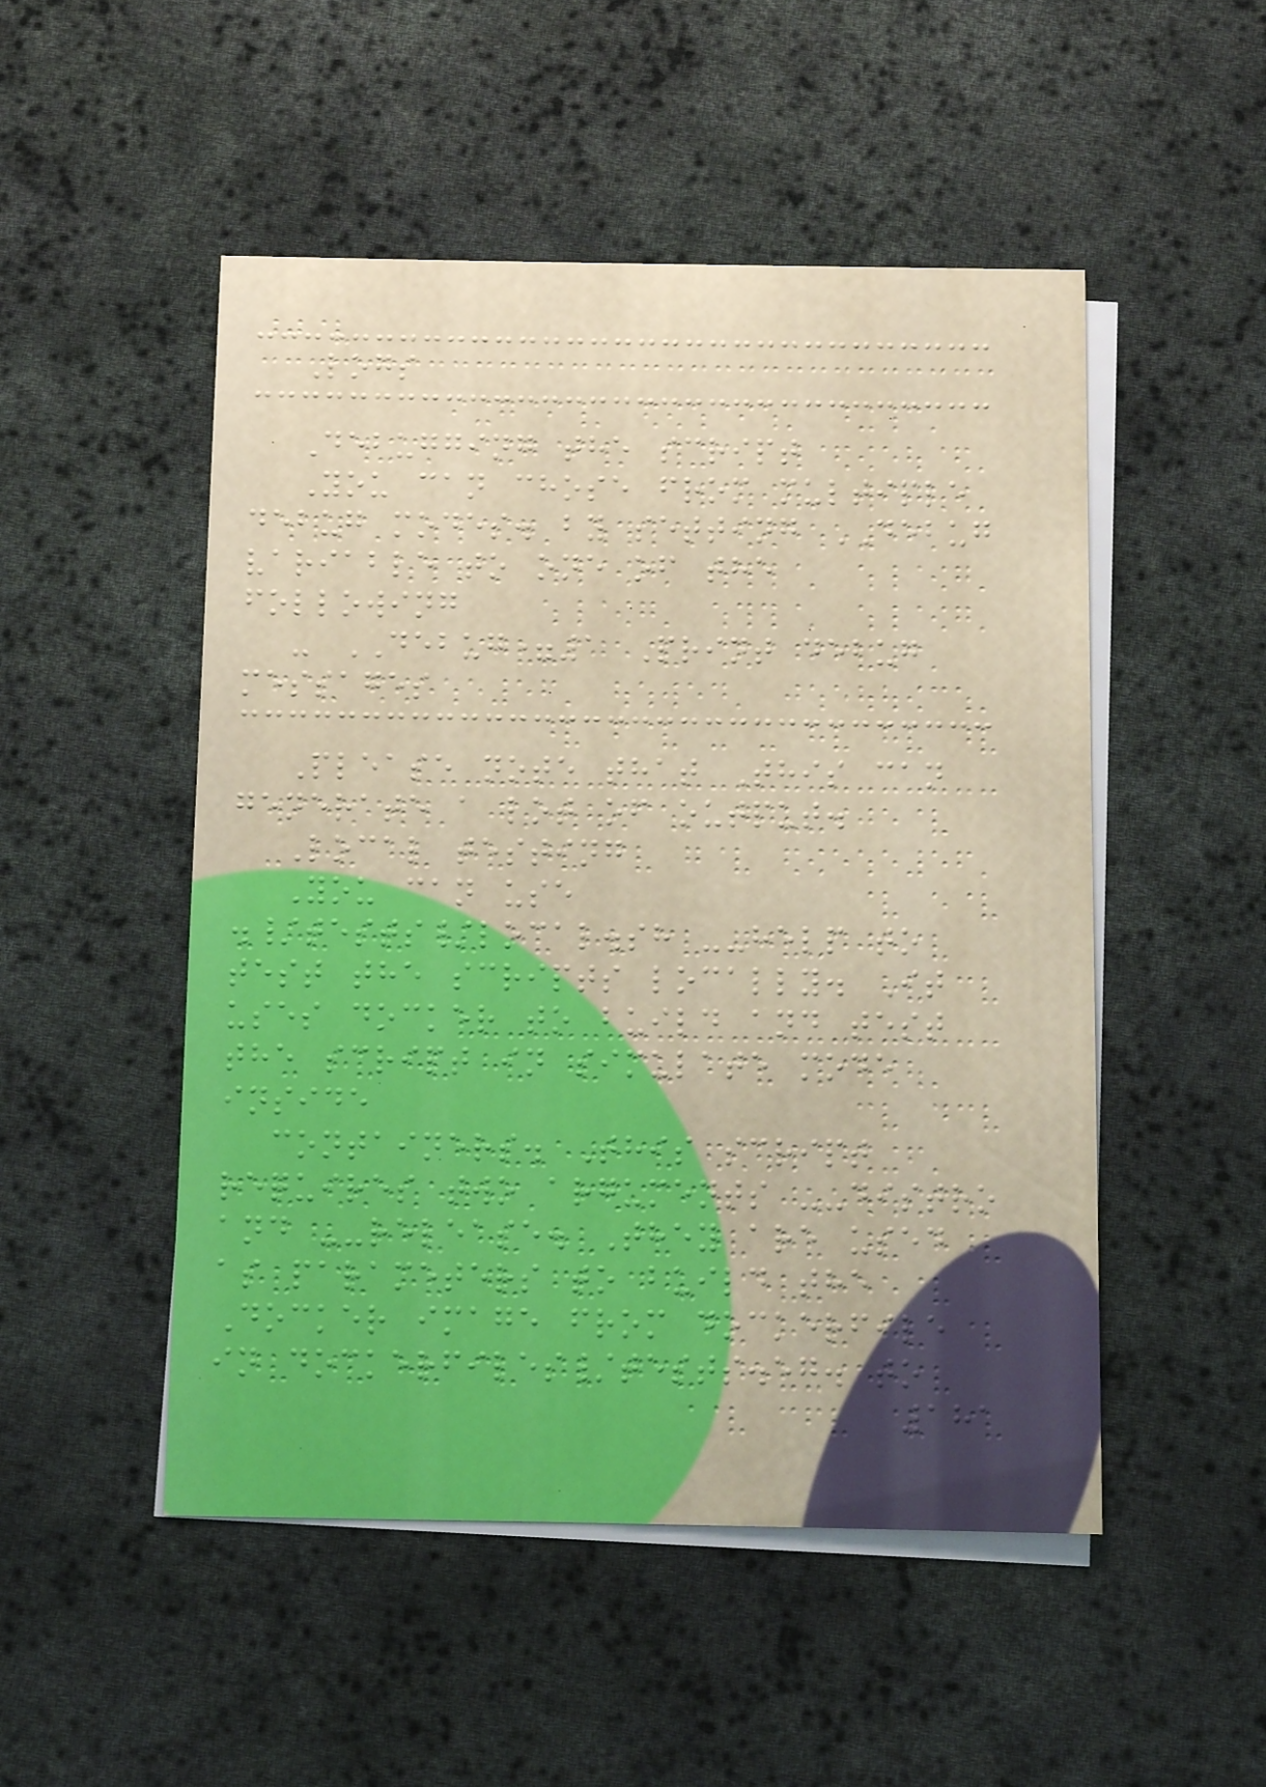Logs
Debugging the script
You can chose from multiple
debug modes. by setting DEBUG
variable to one of the
following
- DEBUG=1 Print debug
messages
Please note that This can
generate a lot of output.
Local testing
You can use
./tests/local.sh --help to
test the scripts locally. It
uses docker to build and test
the script in simulate mode
inside
containers. This script
requires two arguments --distro
and --release. They are used
as parameters to build the
Docker image from dockerfile
in dockerfiles/tests.eg. to
181
